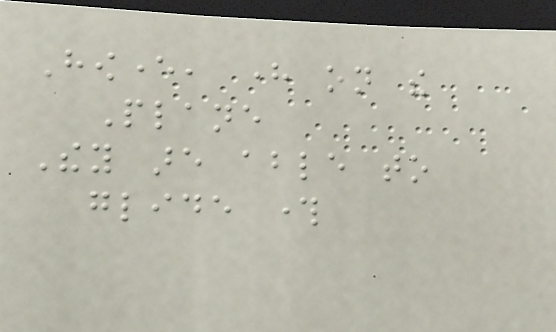However, here on the
Plane
They are able to
glide through
